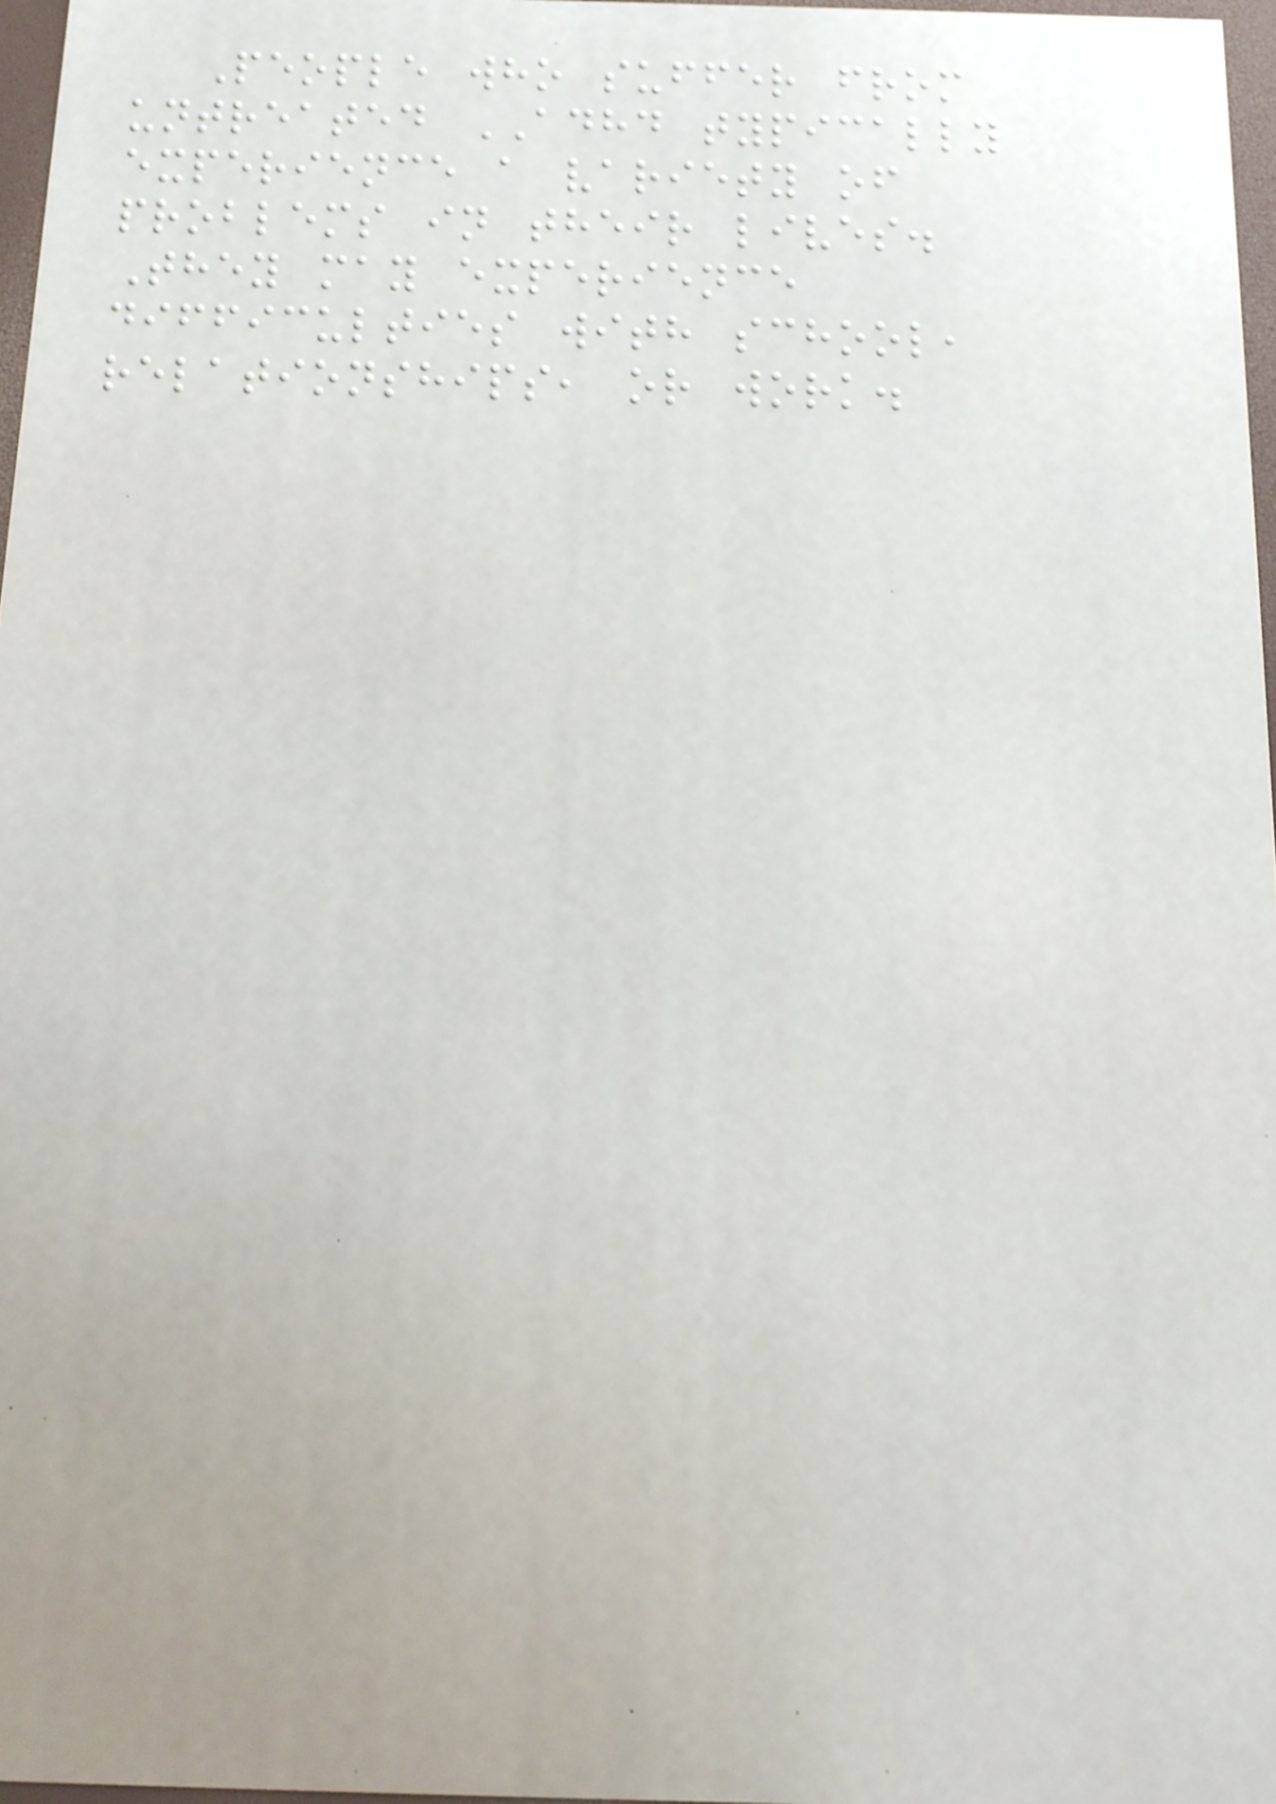People who suffer from
untreated ADHD typically
experience a variety of
problems in their lives.
They may experience
difficulties with school,
relationships, or work.
